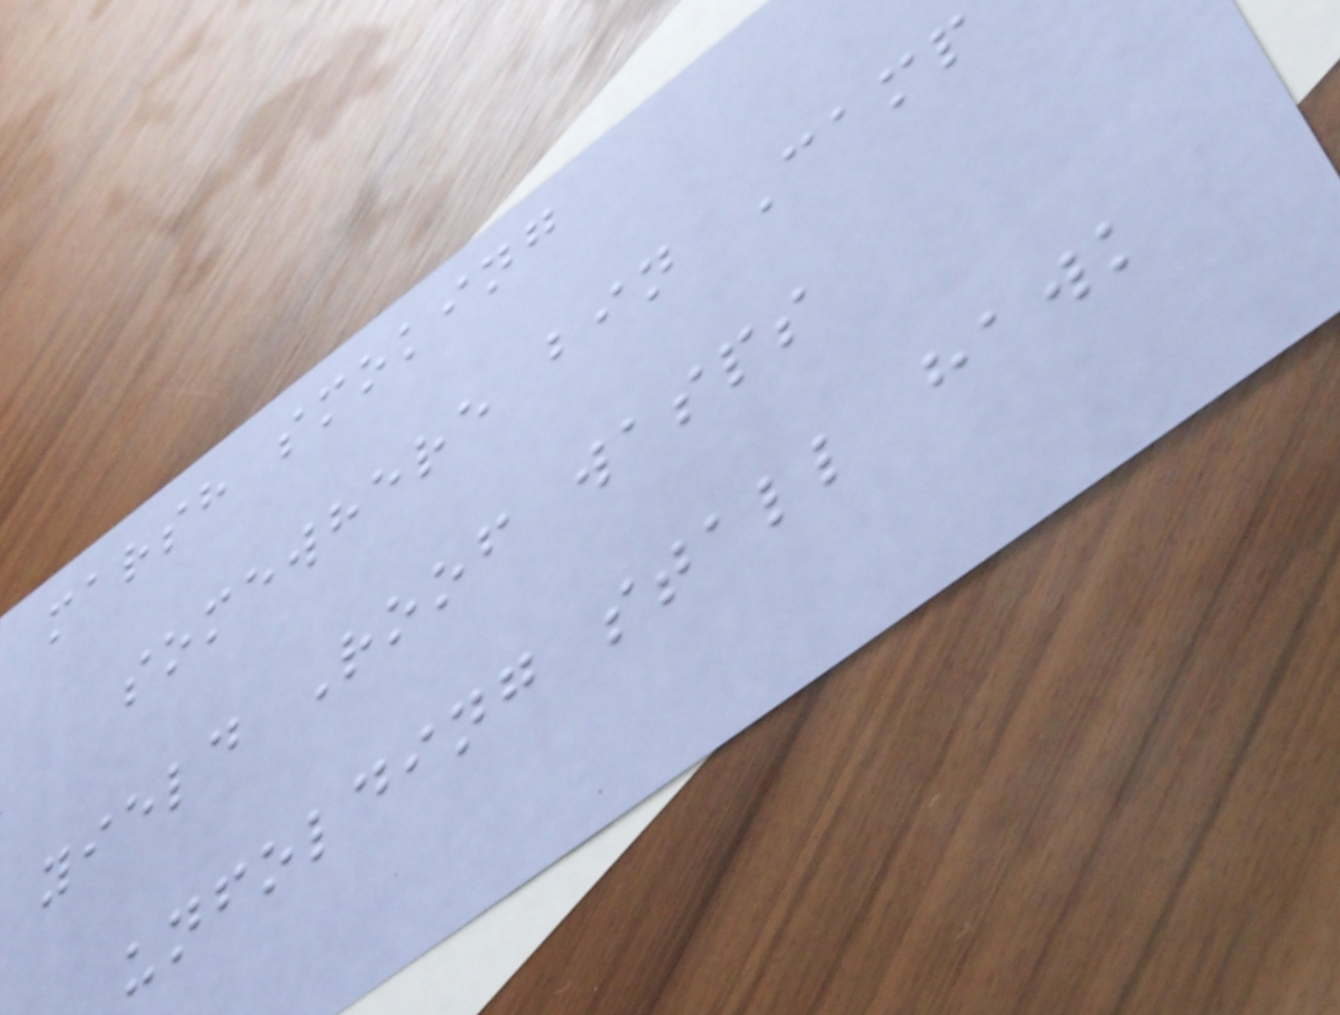marsh smoking
somewhere bin Camp
yield Roof wasps
unfolding stall hawk
